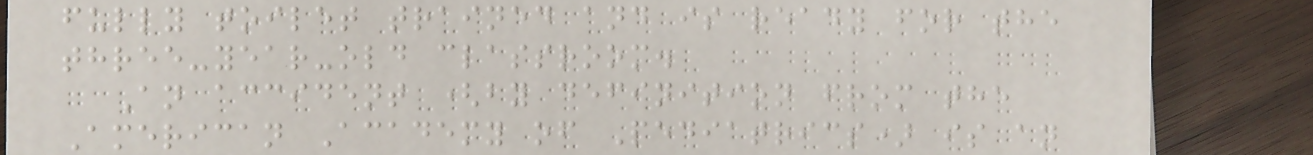fully toilet trained and is ready for the
three-year-old classroom.
An accident (by definition from the
American Academy of Pediatrics) is an
